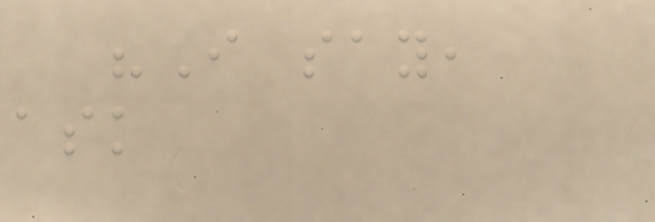"I say,
ask
